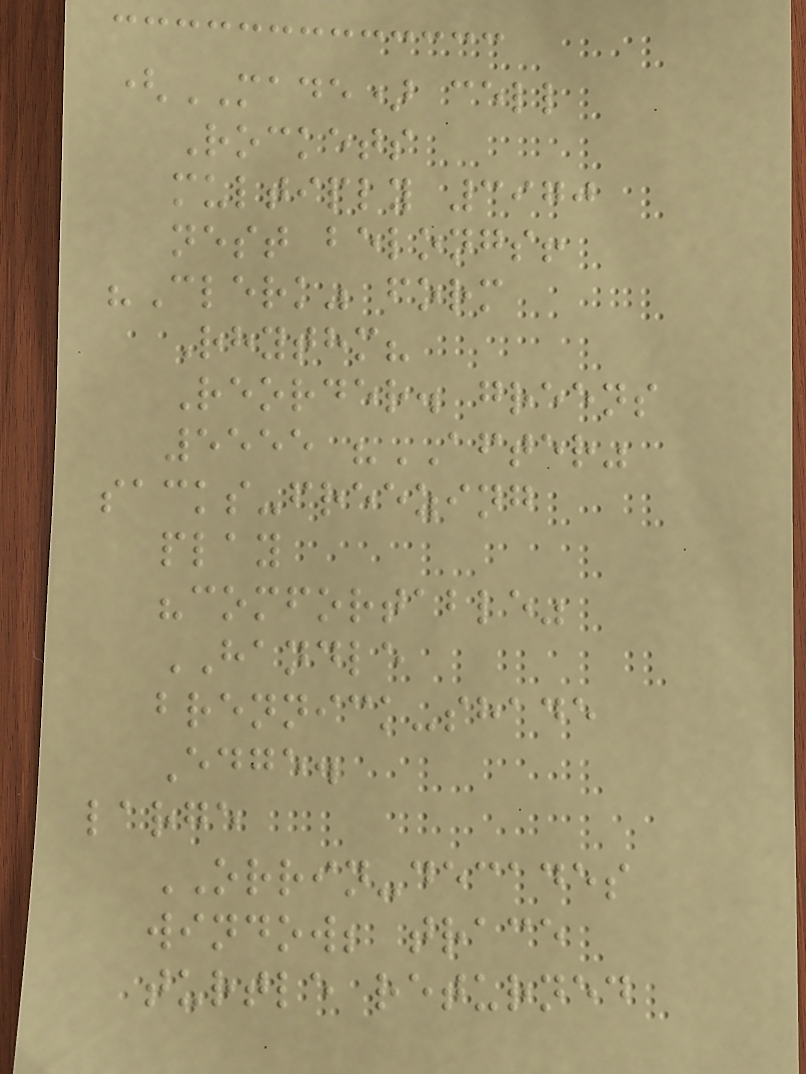(MADE) cell
Rockets
multiply 3970
nest belongs!
"Clerk" form
Rhythm?
Reorder. greens
5555 "AFTER"
sacks-freezing
play
"comfortable"
HANDLE
brennick-shade
Edge.
large
ORRIN-decades
window; trace
turtle returned
